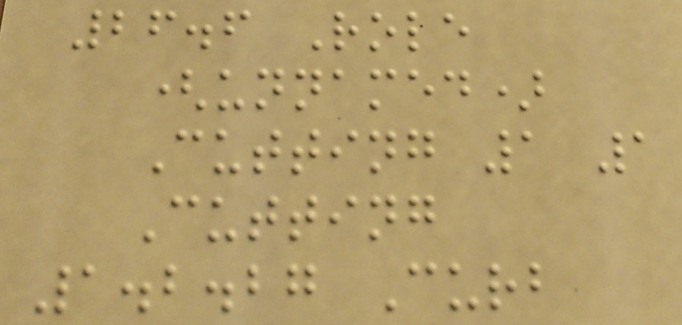26.6 Role
(unnamed)
Cutting 1 1
Cutting
1.2.27 Curb
